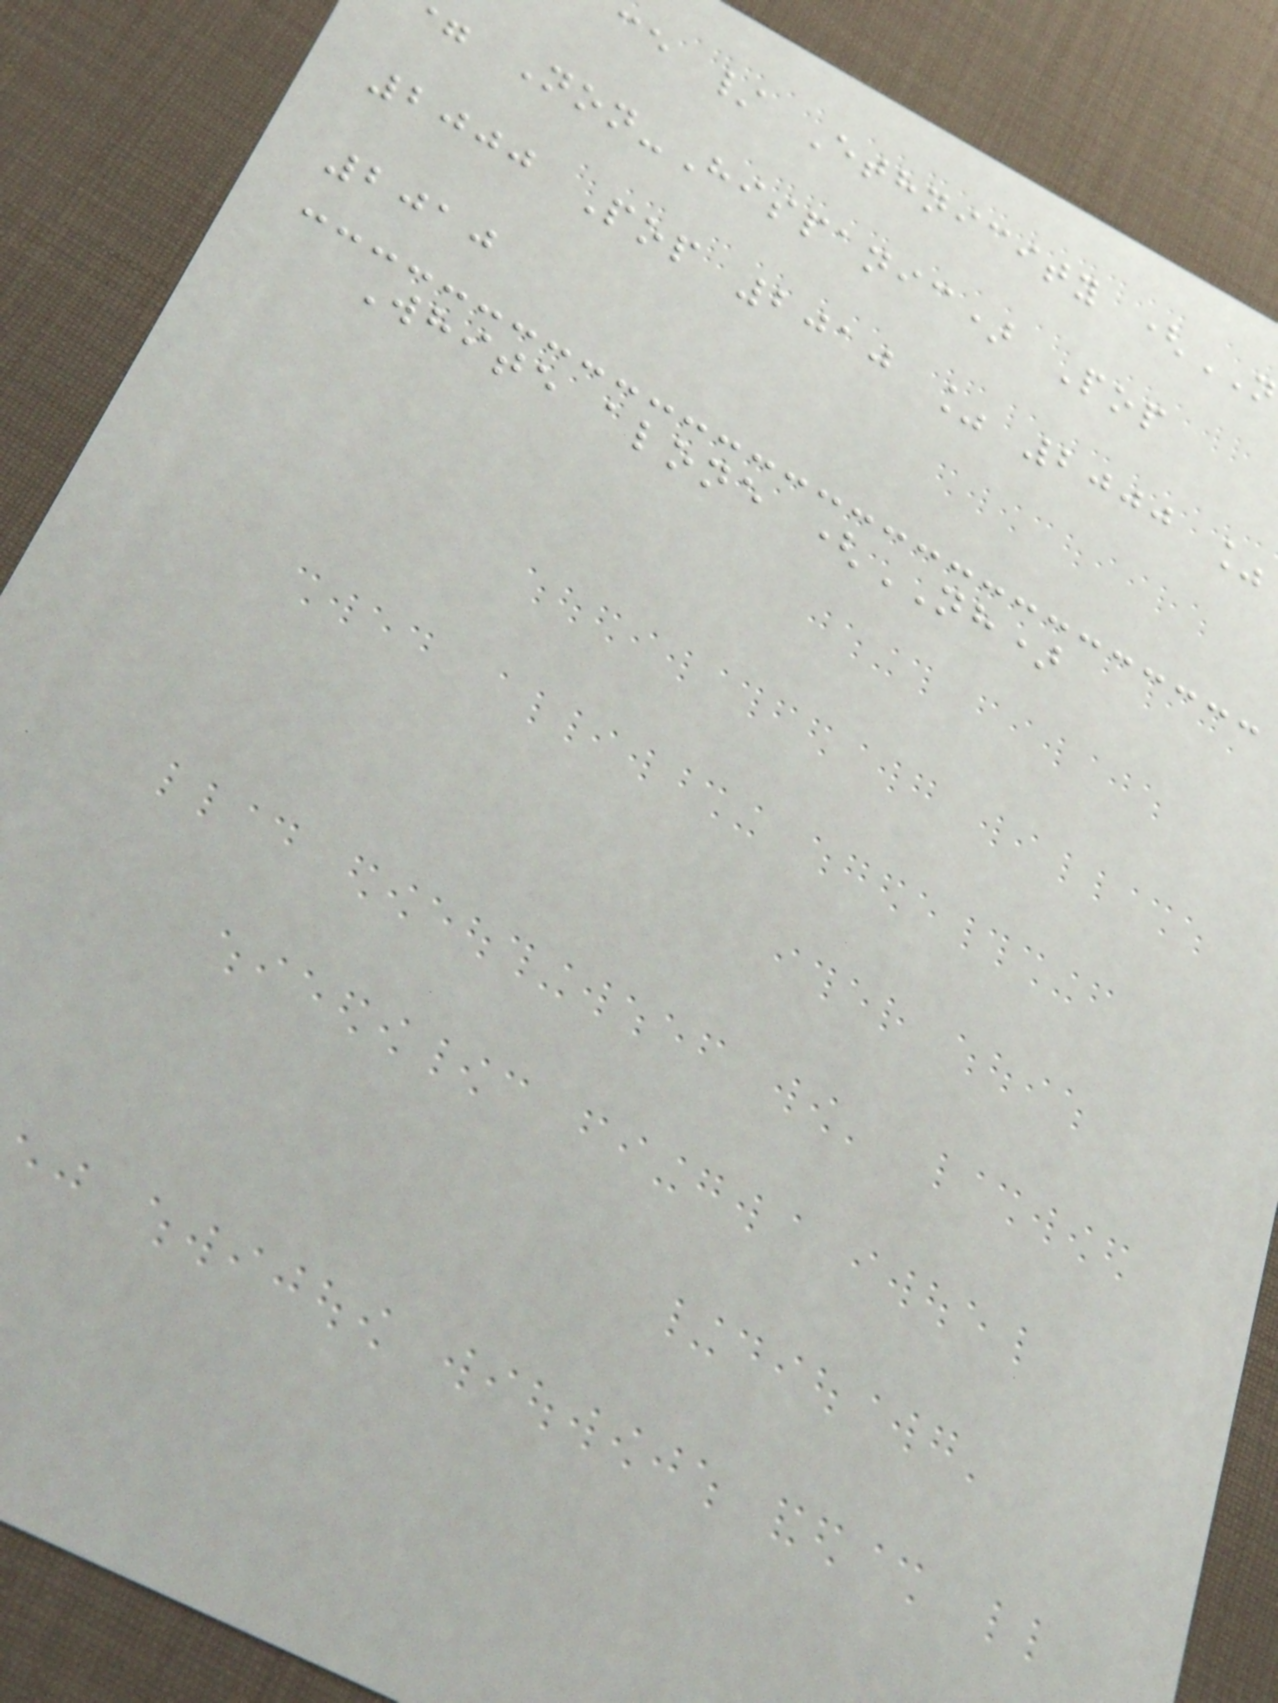ce / Ethnicity (
Non-Hispanic) Pop
2000 Pop 2010 % 2000 %
2010
White alone (NH)
